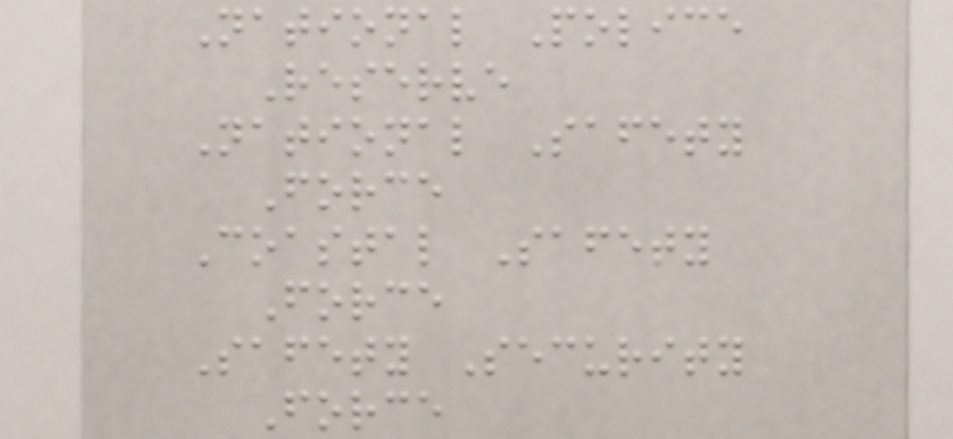National Police
Reserve
National Safety
Force
Coastal Safety
Force
Safety Security
Force
